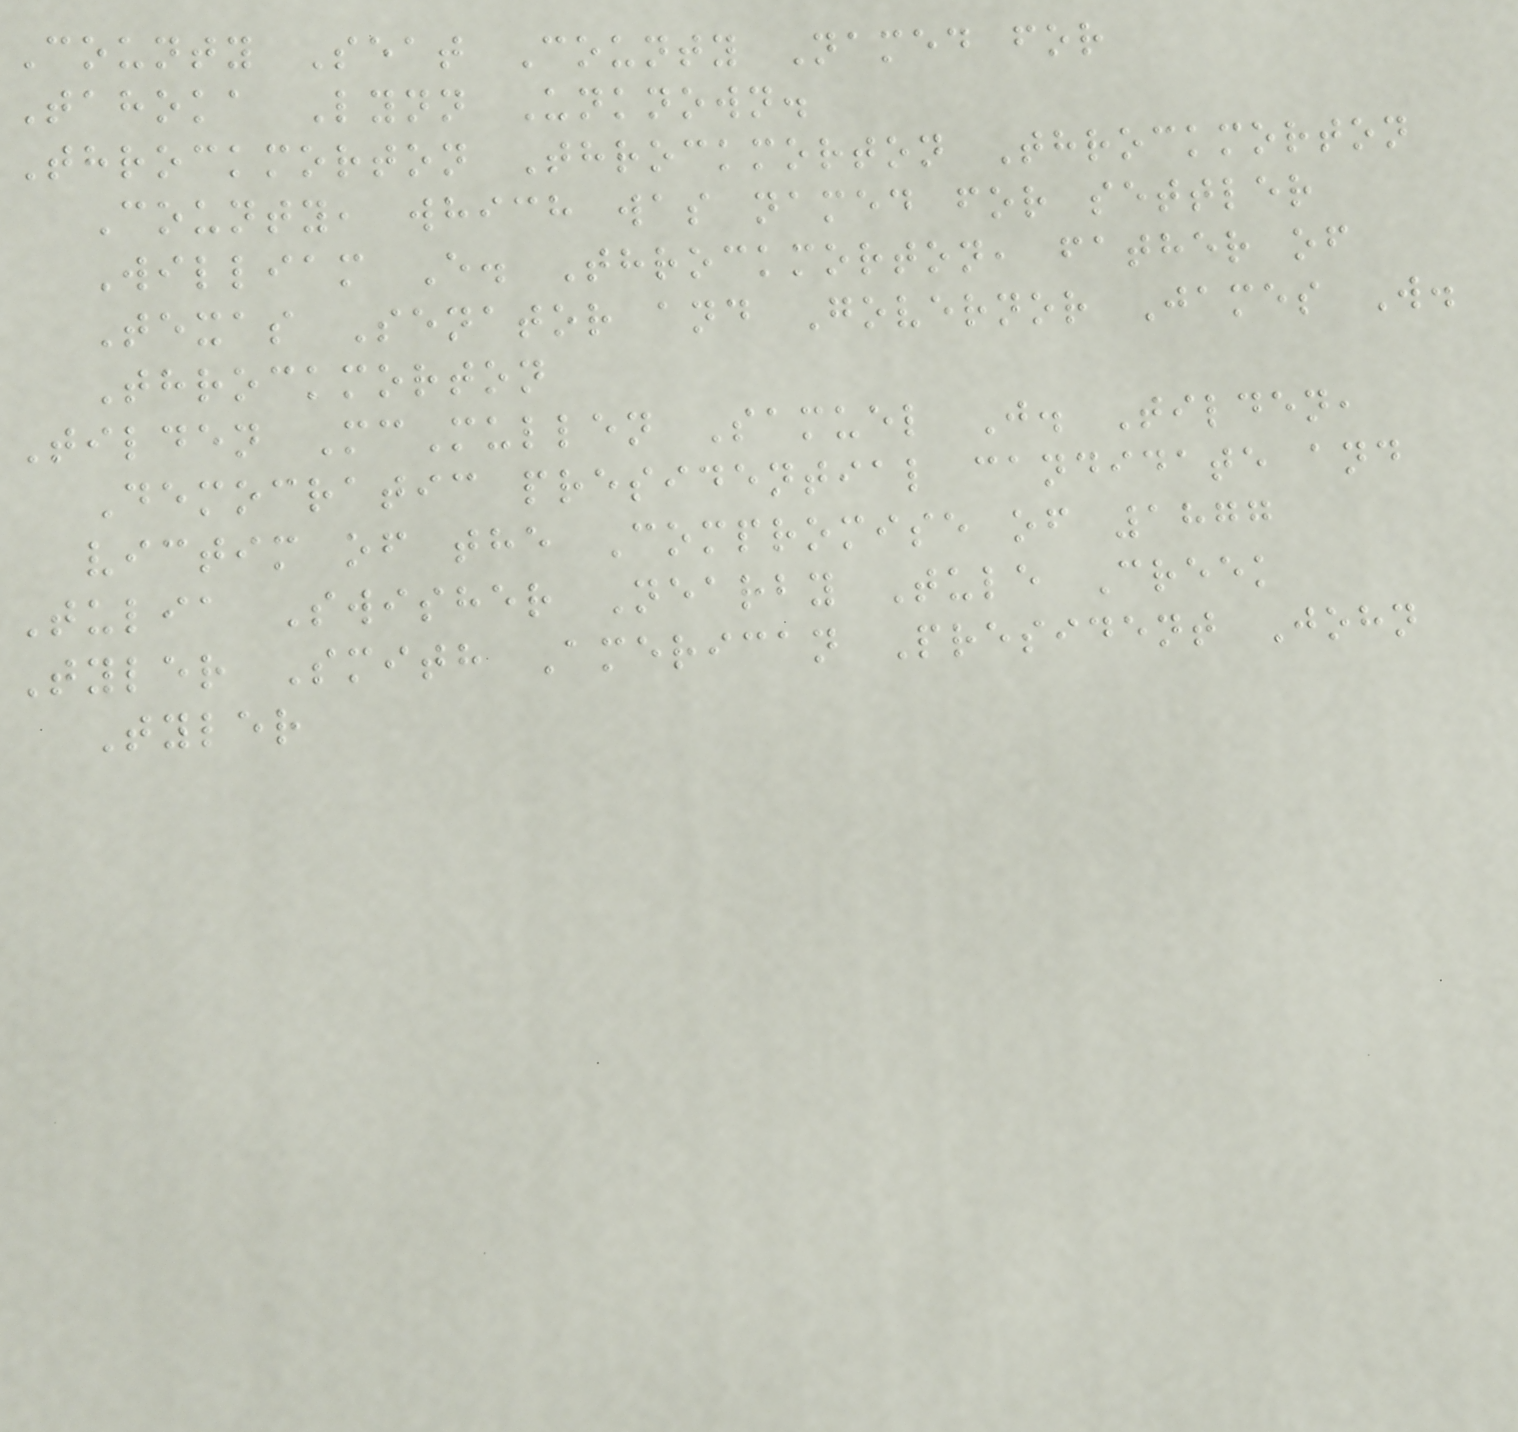County Seat County Named for
Tahoka Lynn Unknown.
Throckmorton Throckmorton Throckmorton
County, which was named for settler
William E. Throckmorton, father of
Texas Senator and Governor James W.
Throckmorton
Tilden McMullen Samuel J. Tilden,
Democratic presidential candidate and
victim of the Compromise of 1877
Tulia Swisher Nearby Tule Creek
Tyler Smith American President John
Tyler
